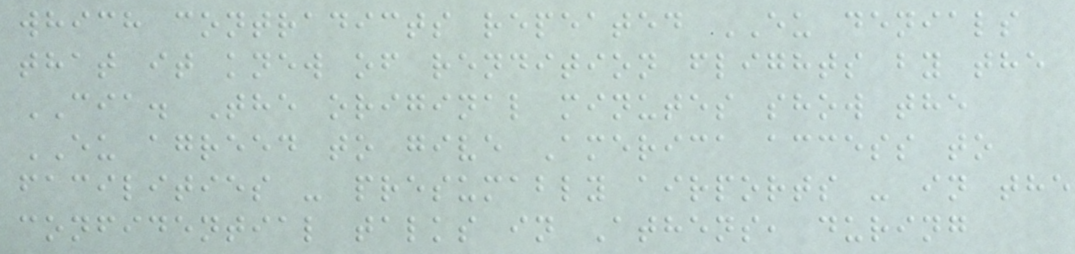which contradicts repeated EU denials
that it knew of rendition flights by the
CIA. The original minutes show the
EU agreed to give America access to
facilities - presumably airports - in the
confidential talks in Athens, during
